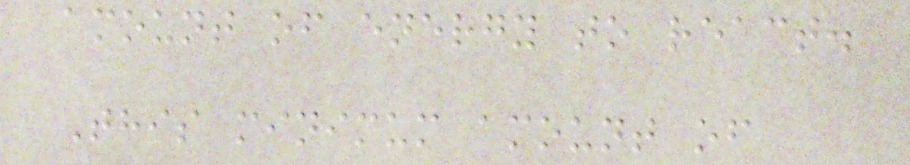amount of energy to react.
This minimum amount of
